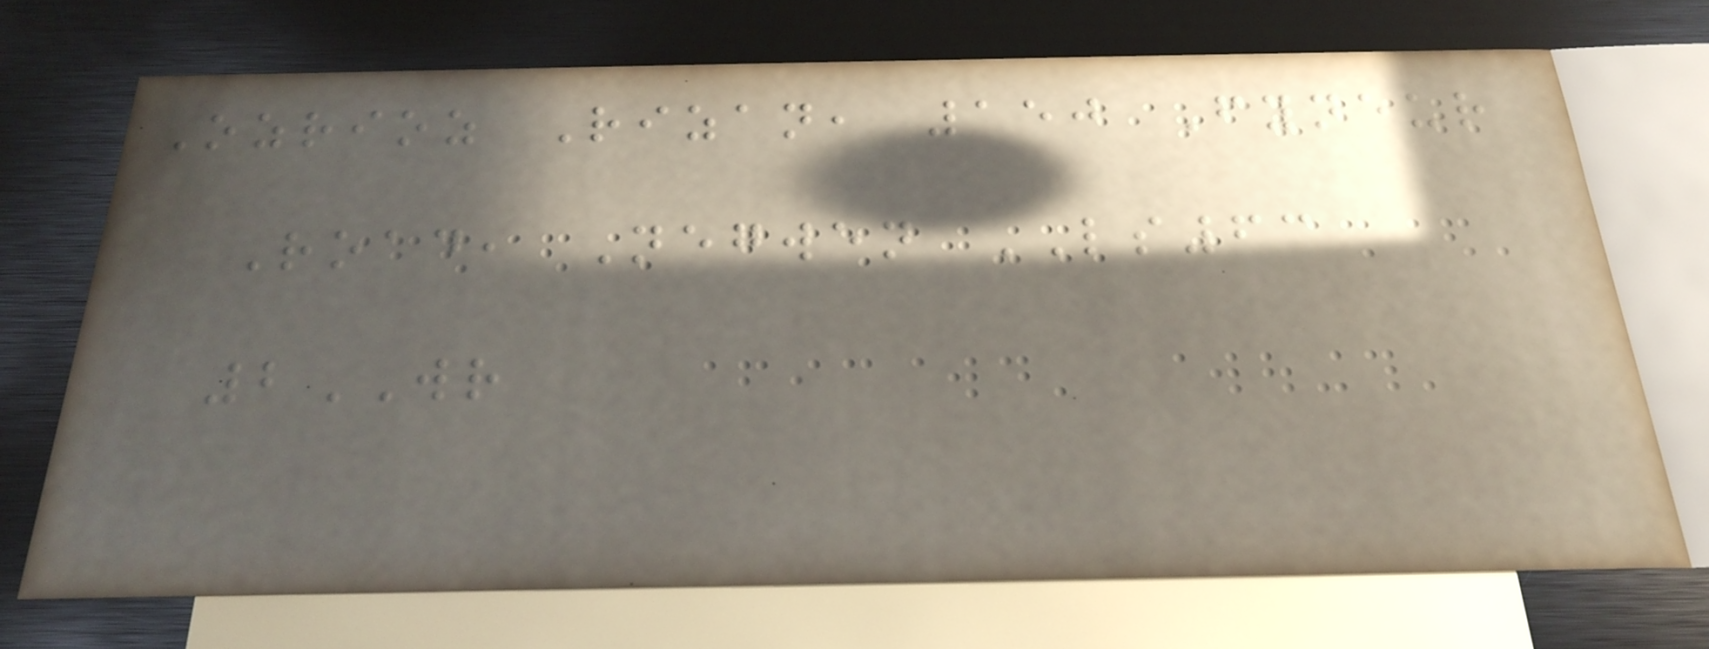Ozrioz Rizan, 150 Fyneur
Road, Negwen LS63
2WR
